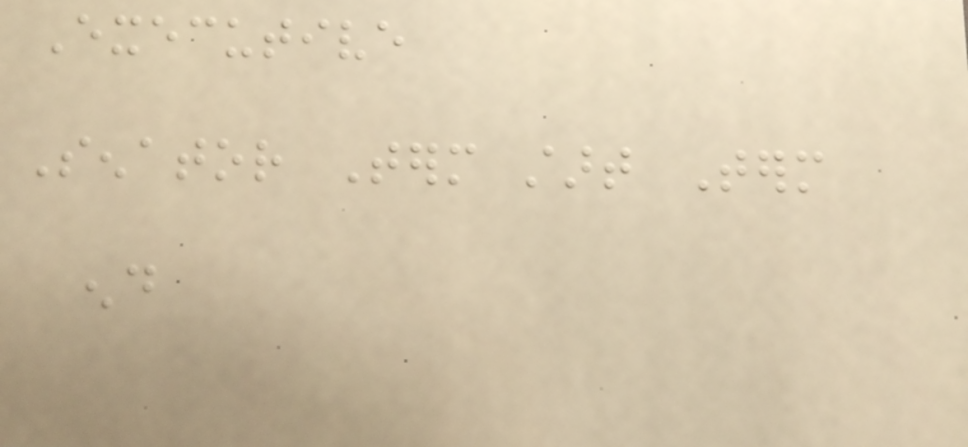Executive
Senator Term start Term
end
